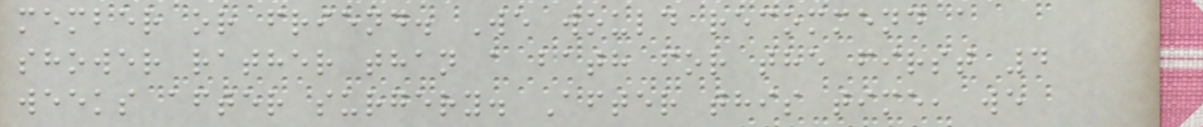member or friend. We would recommend a
shower rather than a bath for the first 4
weeks after surgery. After this time, we
